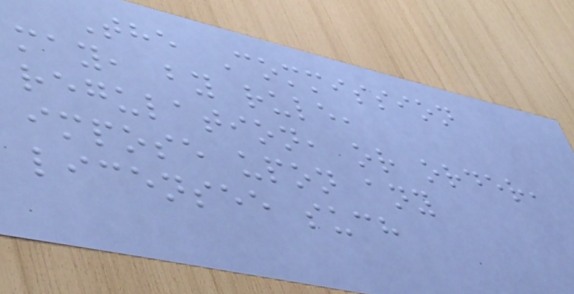The Commission
may, by rule,
regulation, or order,
impose upon any
licensee such
